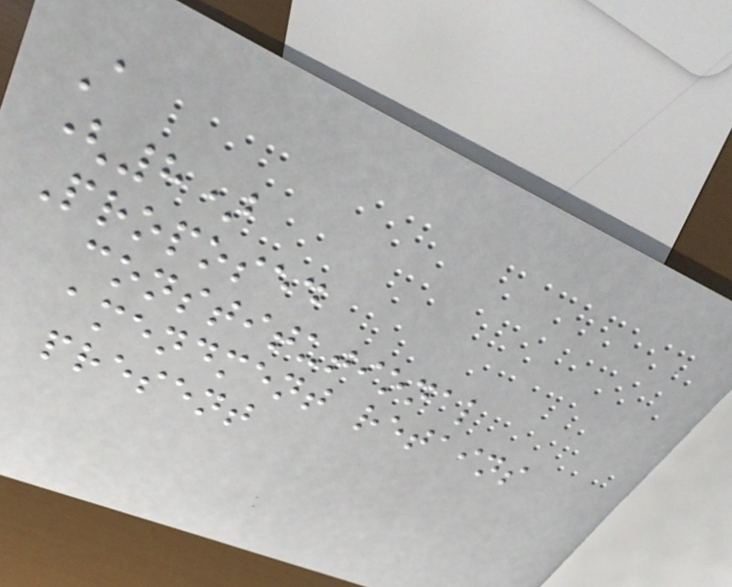A
(8)
Proposed
constitutional
amendment retains
present
